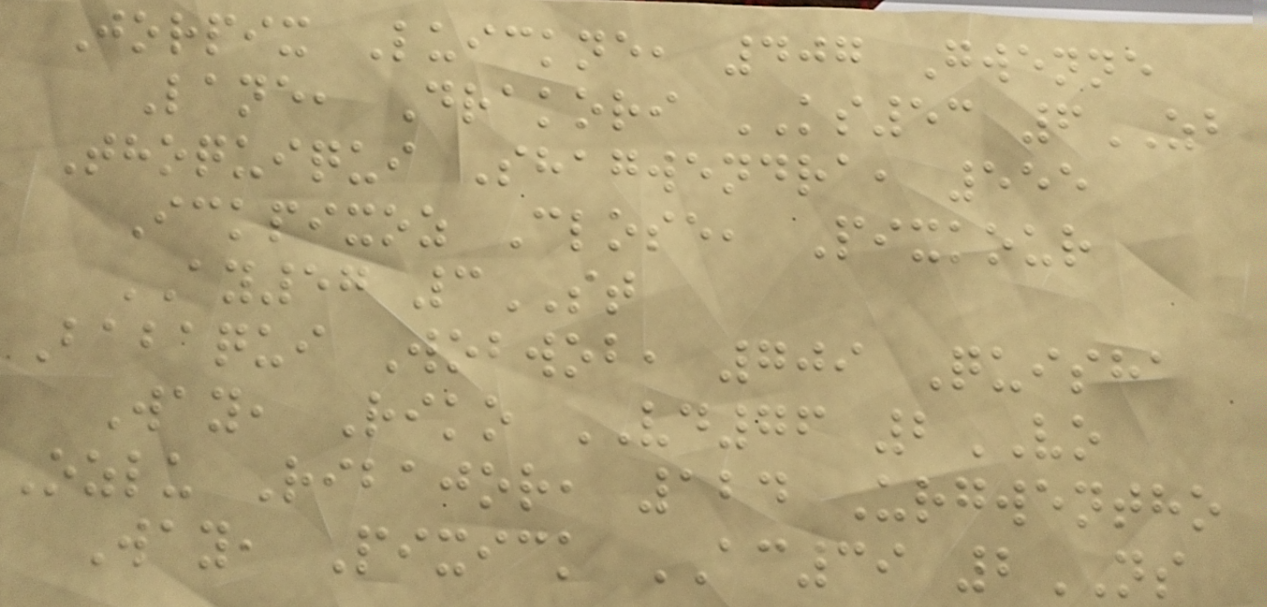Jorpix Luickne, 407 Gwenne
Lane, Drakori KS53 6ZB
Thoquiqui Shagwendra, 555
Ickpixoz Close, Pixkour
AY57 3ST
Babaqui Wobwob, 709 Quisha
Way, Riko VD76 2VO
Ozlu Ribajor, 124 Urgwentho
Way, Pixick AC39 2NS
